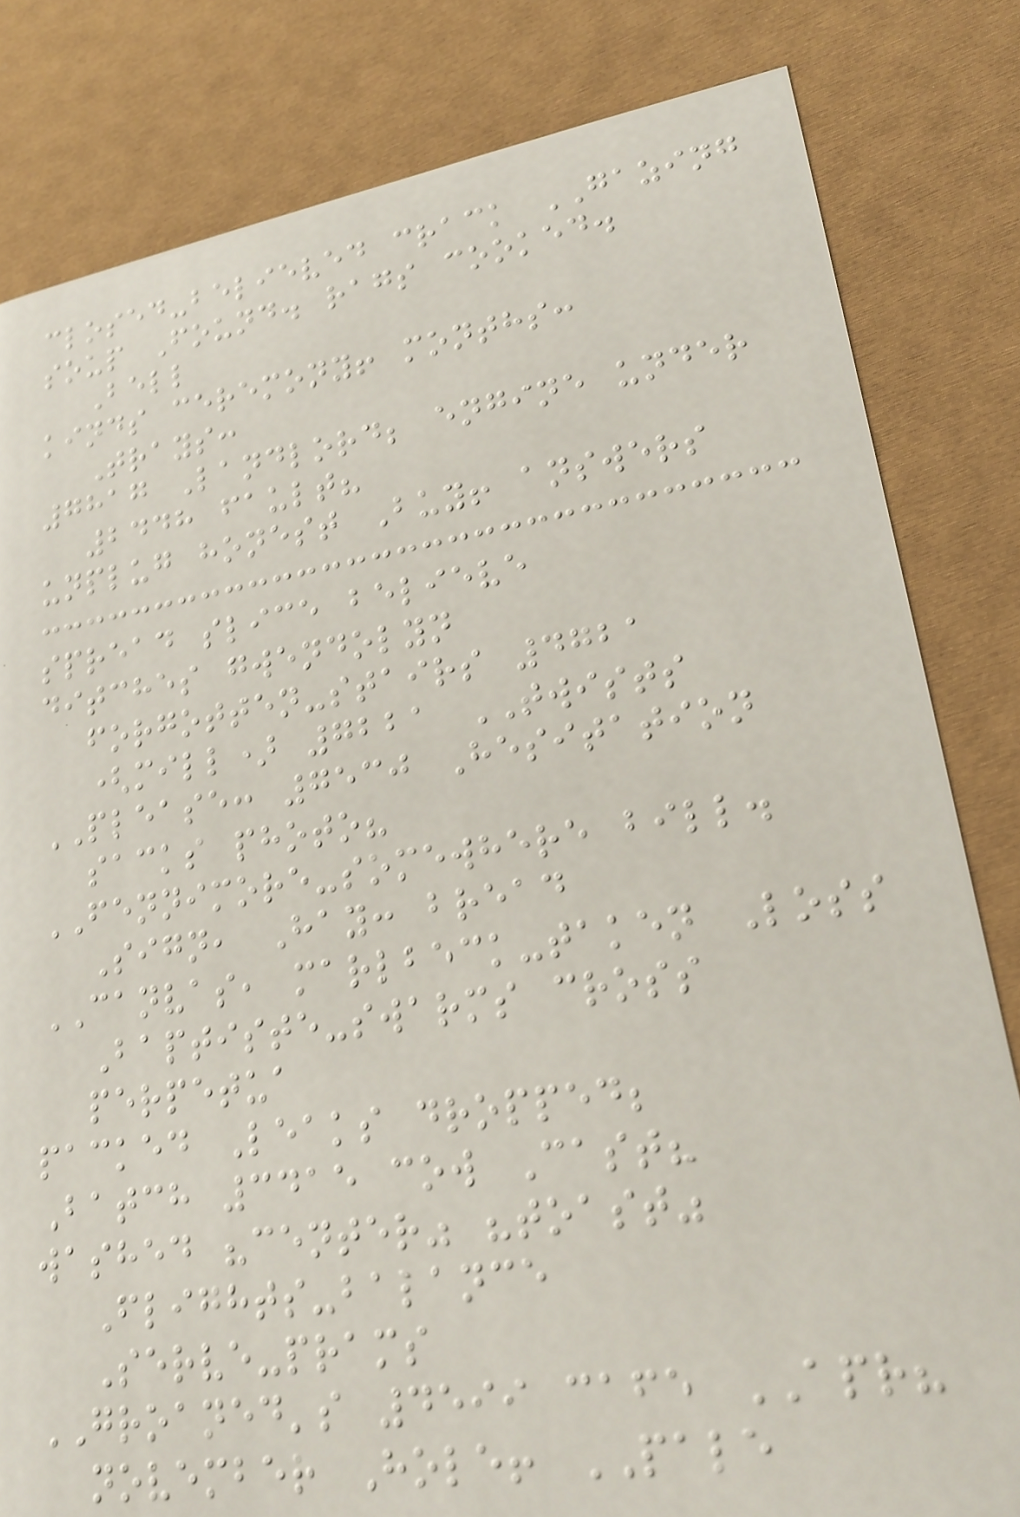closed-believed crack GAZING
soup Found. rags cooked.
Bell
kinds ceremony! months:
Trays:
7817 Landlord; engine under
2448 fault?
unplug honest Buy! answers
spread slice believe
ditches gwendolyn
forgotten-stairs 4721
(mill) 7221 TWISTS
PLEASE: 7530 Hesitation
sacks photo?
FENNIMORE-somewhere bill.
Sign, Hay: bread
CANVAS, marlbeck-taken Loss
Baptiste-swarms cross
perpetua
packed Leaks dropped;
Batch 3415 cow Cast?
washed "center" "toast"
Flights-balance
Serve-prams
GROANED's 4599 cafe APR?
november Hole! PALE
